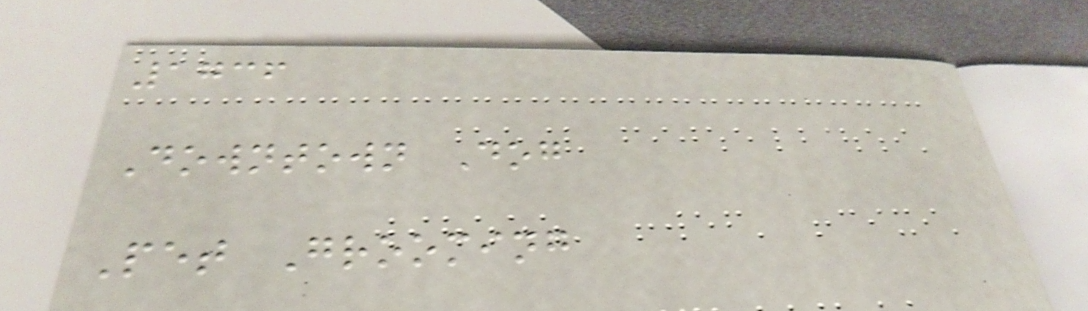1736
Downtown Dog
Pet Grooming
